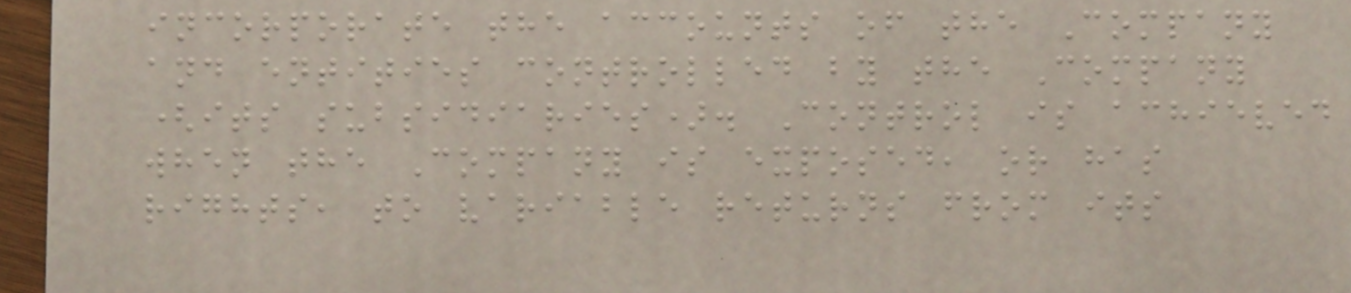incorporate the accounts of the Company
and entities controlled by the Company
(its subsidiaries). Control is achieved
when the Company is exposed, or has
rights, to variable returns from its
